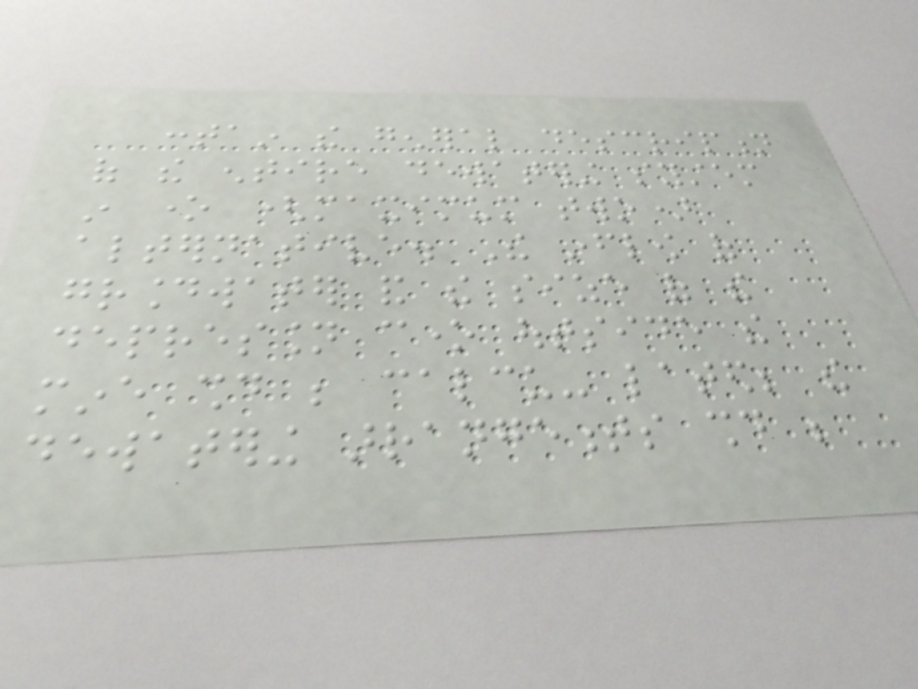contain the general description
of the entire dewatering system
in one (maximum two)
alternative. The inflow of
groundwater and the size of the
depression cone outside the
mine should be calcu- lated; the
dewatering arrangements should be
